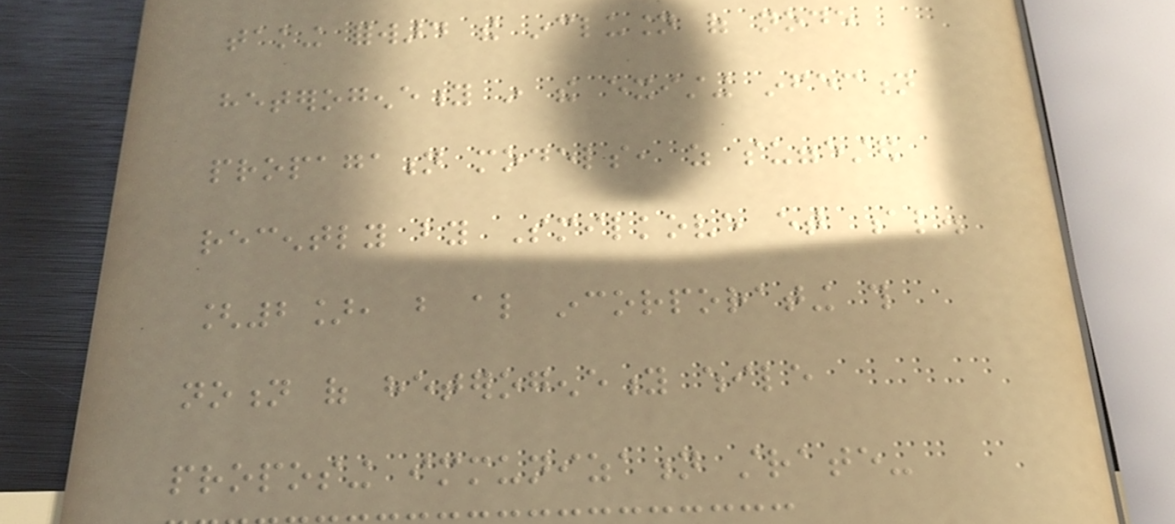taking forward the inclusion of node
heterogeneity in the existing infection
propagation models, as suggested
recently by Smilkove et al.
[2], but also incorporating this
notion of heterogeneity while
proposing immunization strate-
